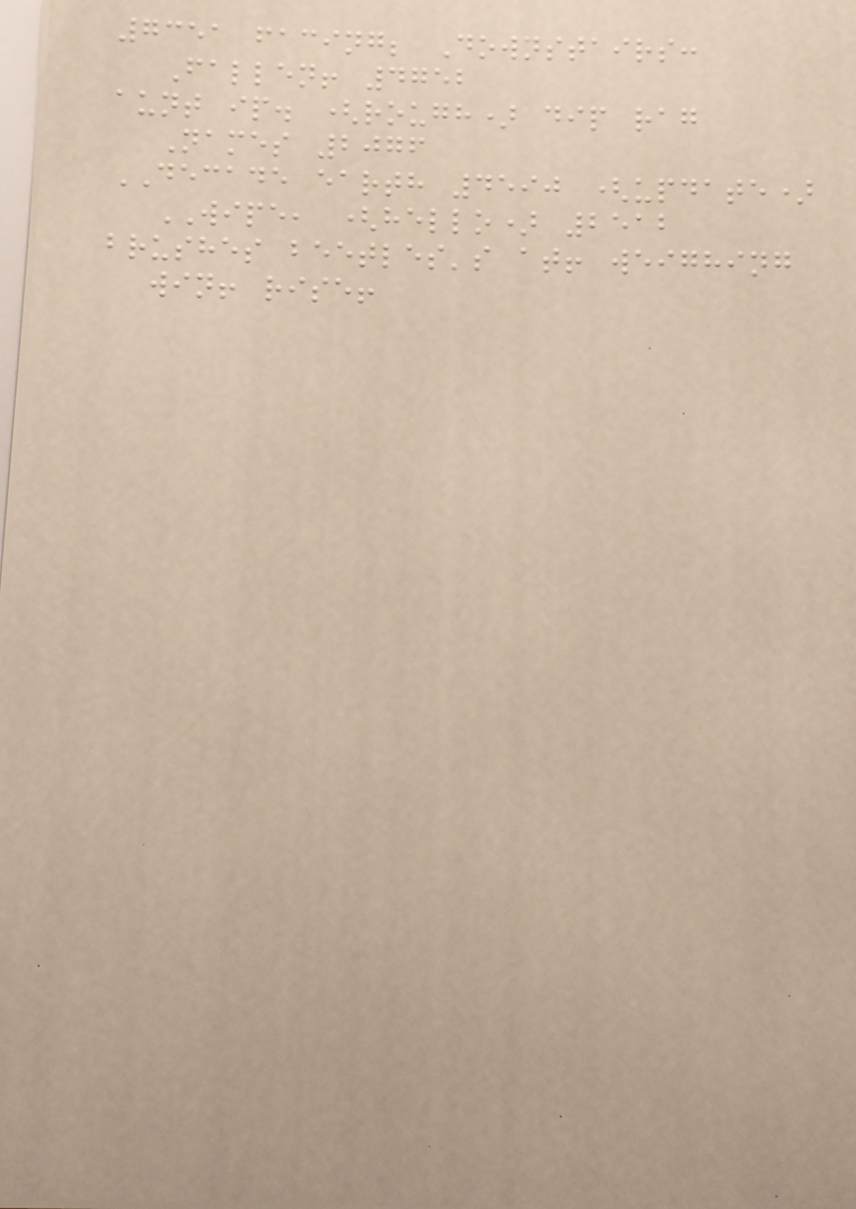7351 facing; Downstairs:
Fallen! 4752
aunt ip. (rough) dip rag
Names 2076
DECADE earth 4590 (update)
WIPE, (hello) 2512
brushes beetles's at! weighing
win! rise!
